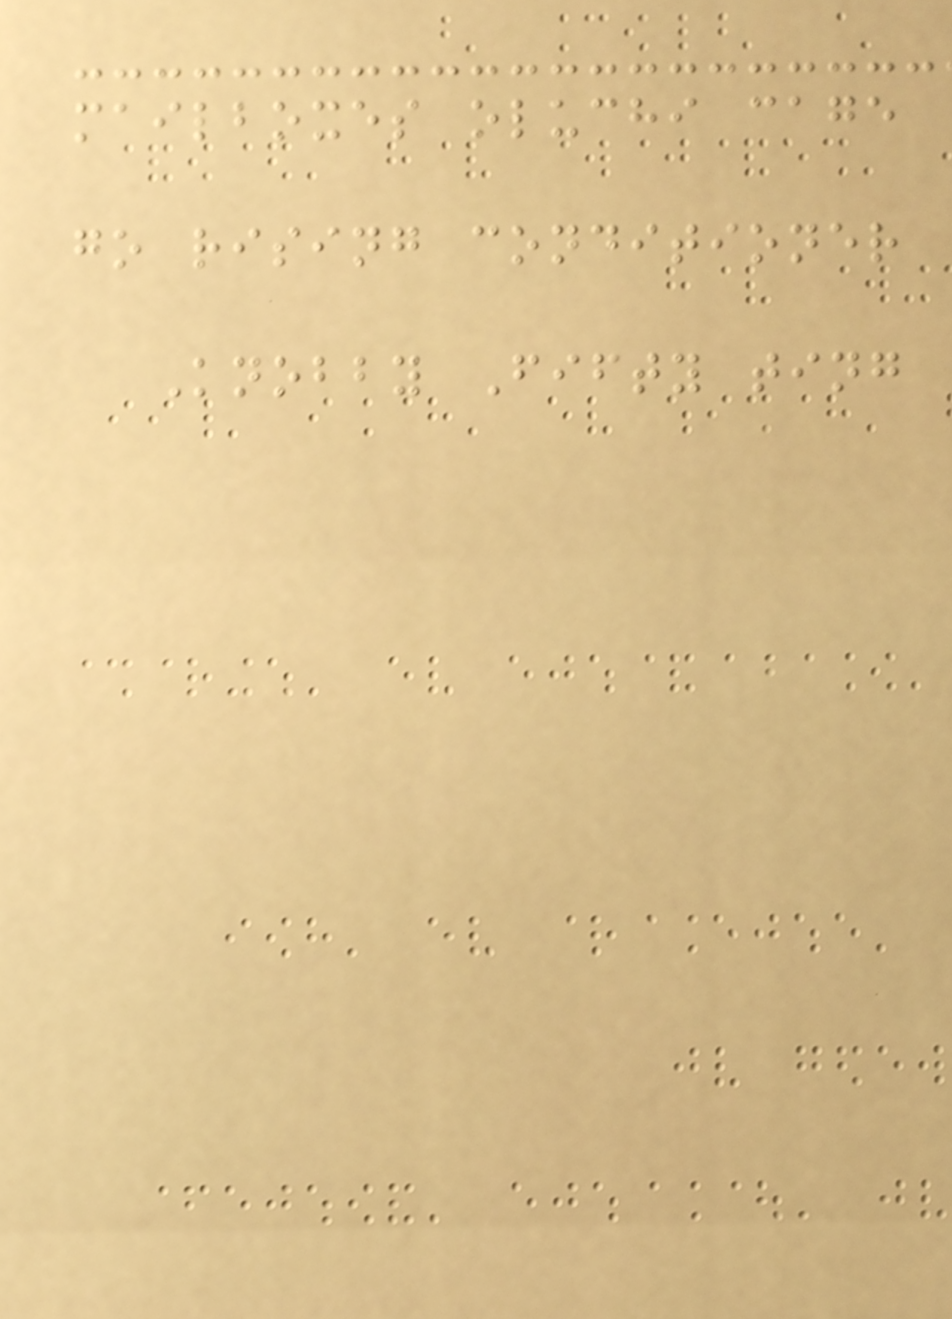mailboxes oluchi cage
go rising conditioner
Knobby Fifty ting
